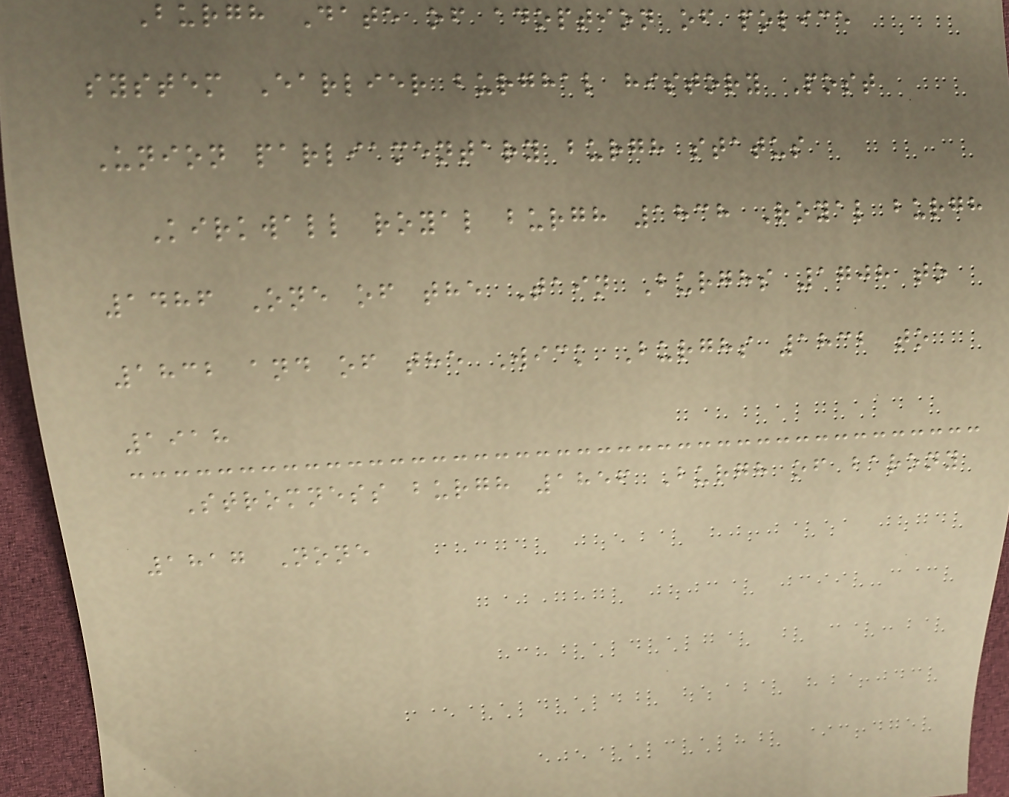Burgh Date of adoption of police
system Earlier burghal history Post
Union parliamentary burgh status
Kirkwall royal burgh 1838 Royal burgh
1486 One of the Tain Burghs 1708 to
1832 and of the Wick Burghs 1832 to
1918
Stromness burgh 1856 Burgh of barony
1817 None
